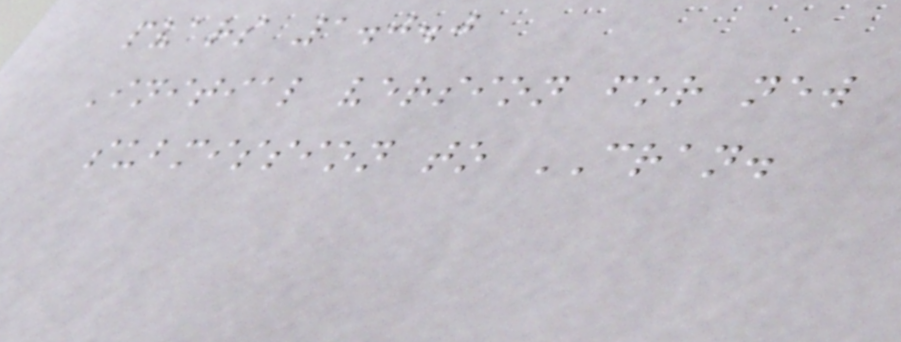pvars 1.0.0
Initial version for new
submission to CRAN.
